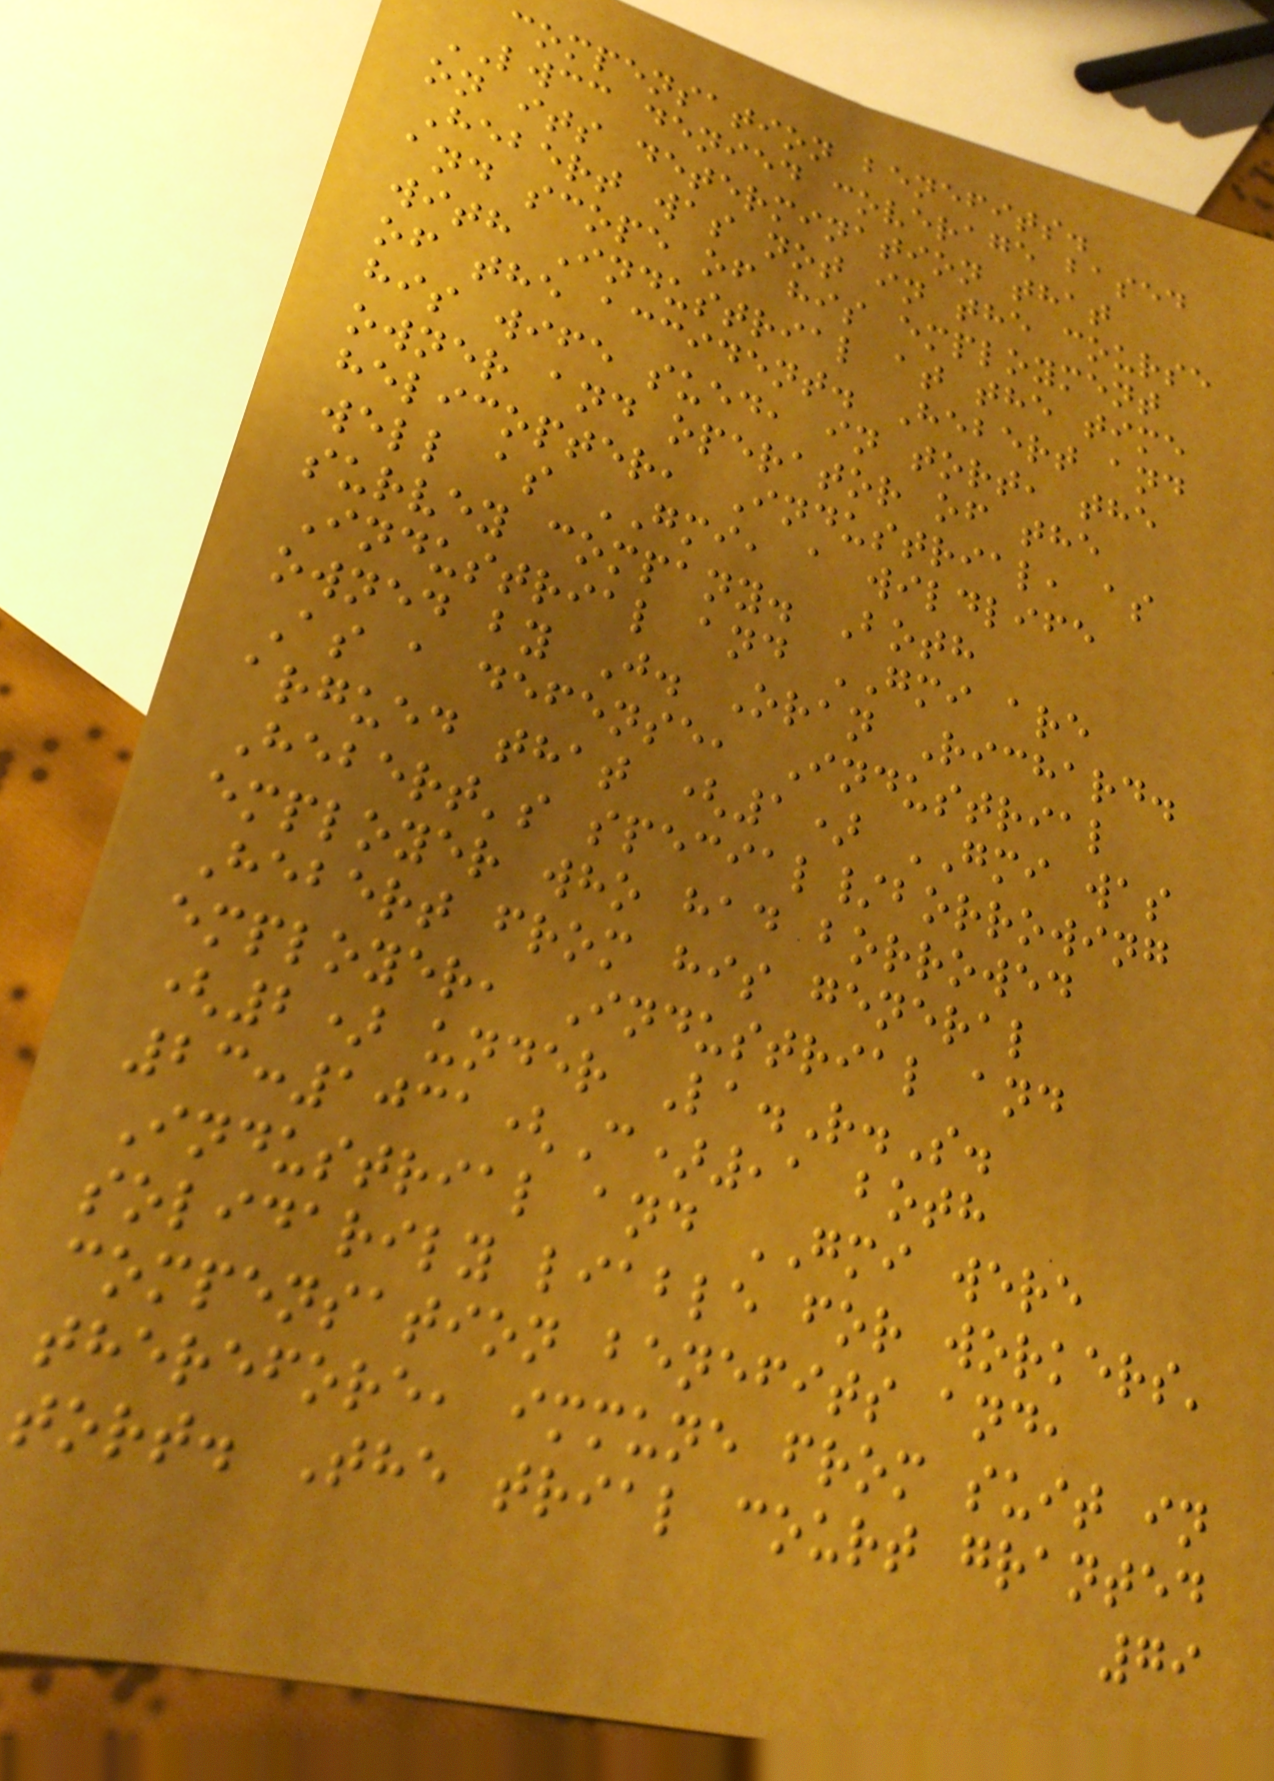compensation benefits.
LWCC denied coverage based
on its determination that
Hebert was not in the course
and scope of his employment
with Industrial at the time
of the accident. Hebert and
his wife sued, in tort, the
owner and operator of the
helicopter, Industrial, as
well as GMI, a wildlife
survey company. Both
Industrial and GMI are
owned by J. Oran Richard.
As a defense, Industrial
argued that (1) GMI was
Hebert's special/borrowing
employer who had borrowed
Hebert from his general
employer, Industrial and
(2) under La.R.S.
23:1031(C),1 both
Industrial and GMI were
solidarily liable for workers'
compensation benefits and,
therefore, immune from suit in
tort. The trial court granted
79
